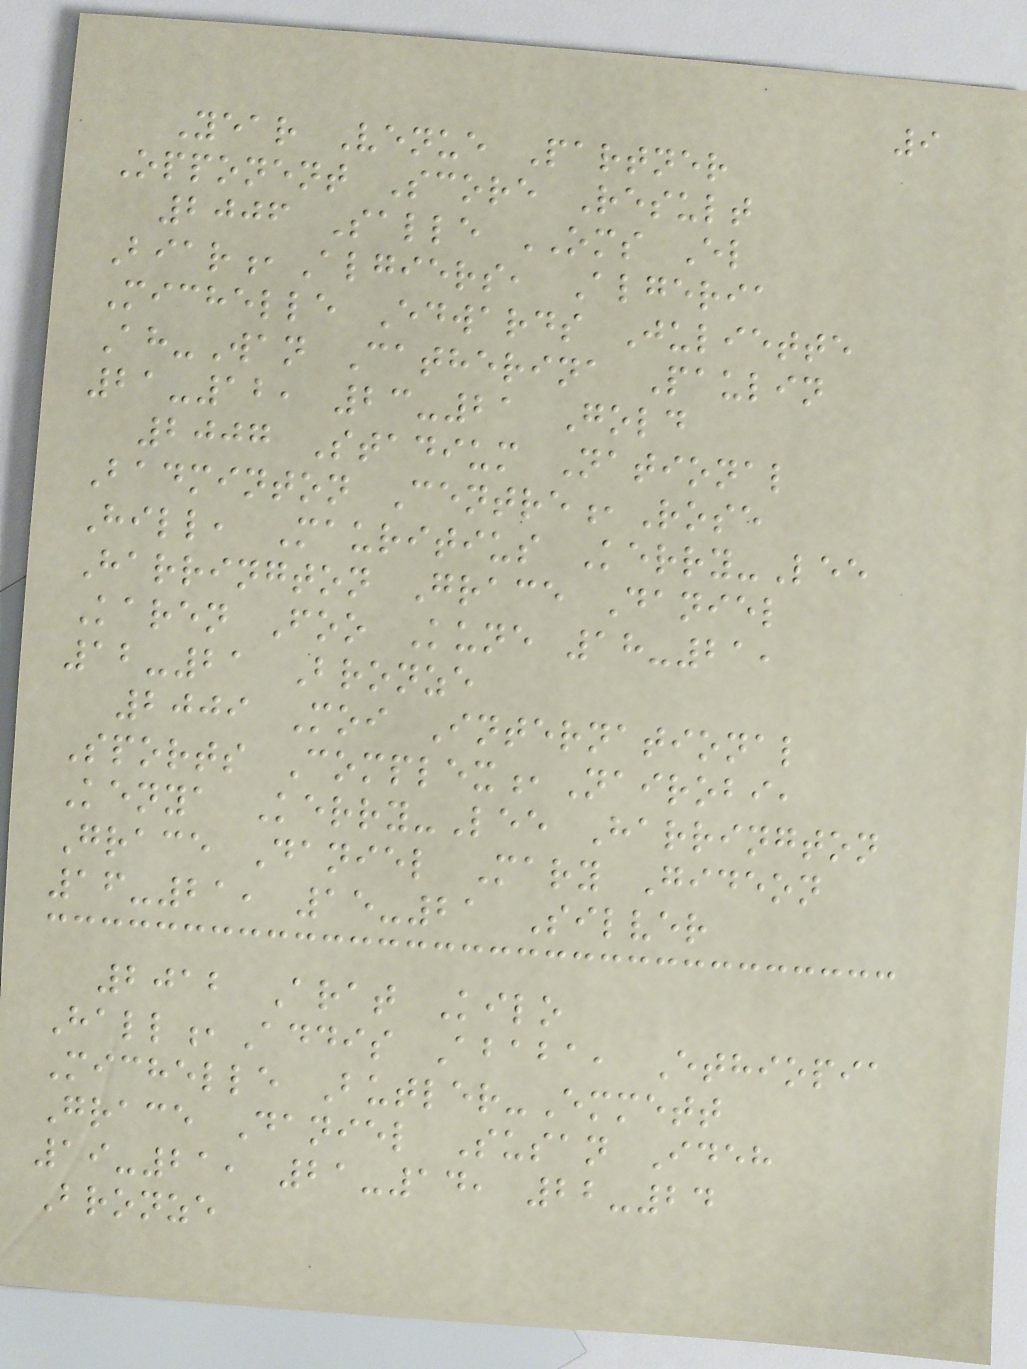9
Year Venue Partner
Opponent Score Result
2006 Salle OMS El
Biar,Algiers, Algeria
Michelle Edwards Juliette
Ah-Wan Catherina Paulin
21-12, 23-21 Gold
2007 Stadium National
Badminton Centre,Rose
Hill, Mauritius Kerry-Lee
Harrington Grace Daniel
Karen Foo Kune 18-21,
12-21 Bronze
2009 Moi International
Sports Complex,Nairobi,
Kenya Kerry-Lee Harrington
Grace Daniel Mary Gideon
16-21, 15-21 Silver
2012 Arat Kilo
Hall,Addis Ababa, Ethiopia
Michelle Butler-Emmett
Grace Daniel Susan Ideh
19-21, 21-14, 22-24
Bronze
